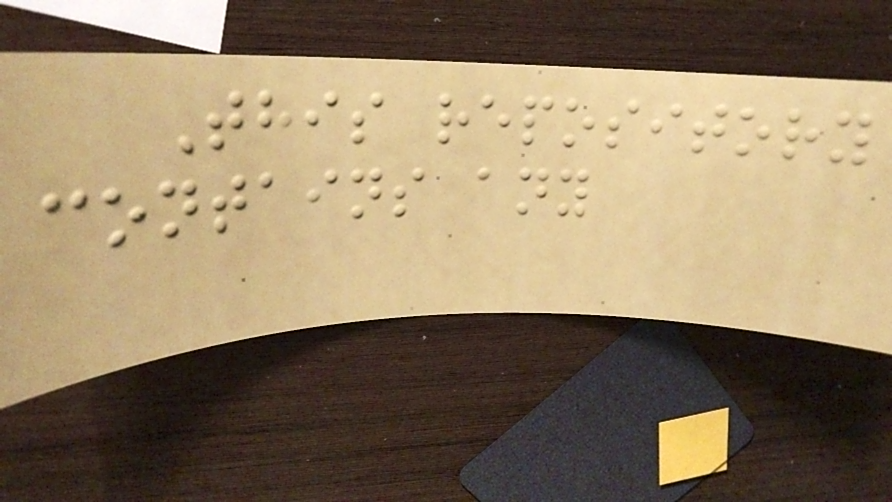This repository
contains any
